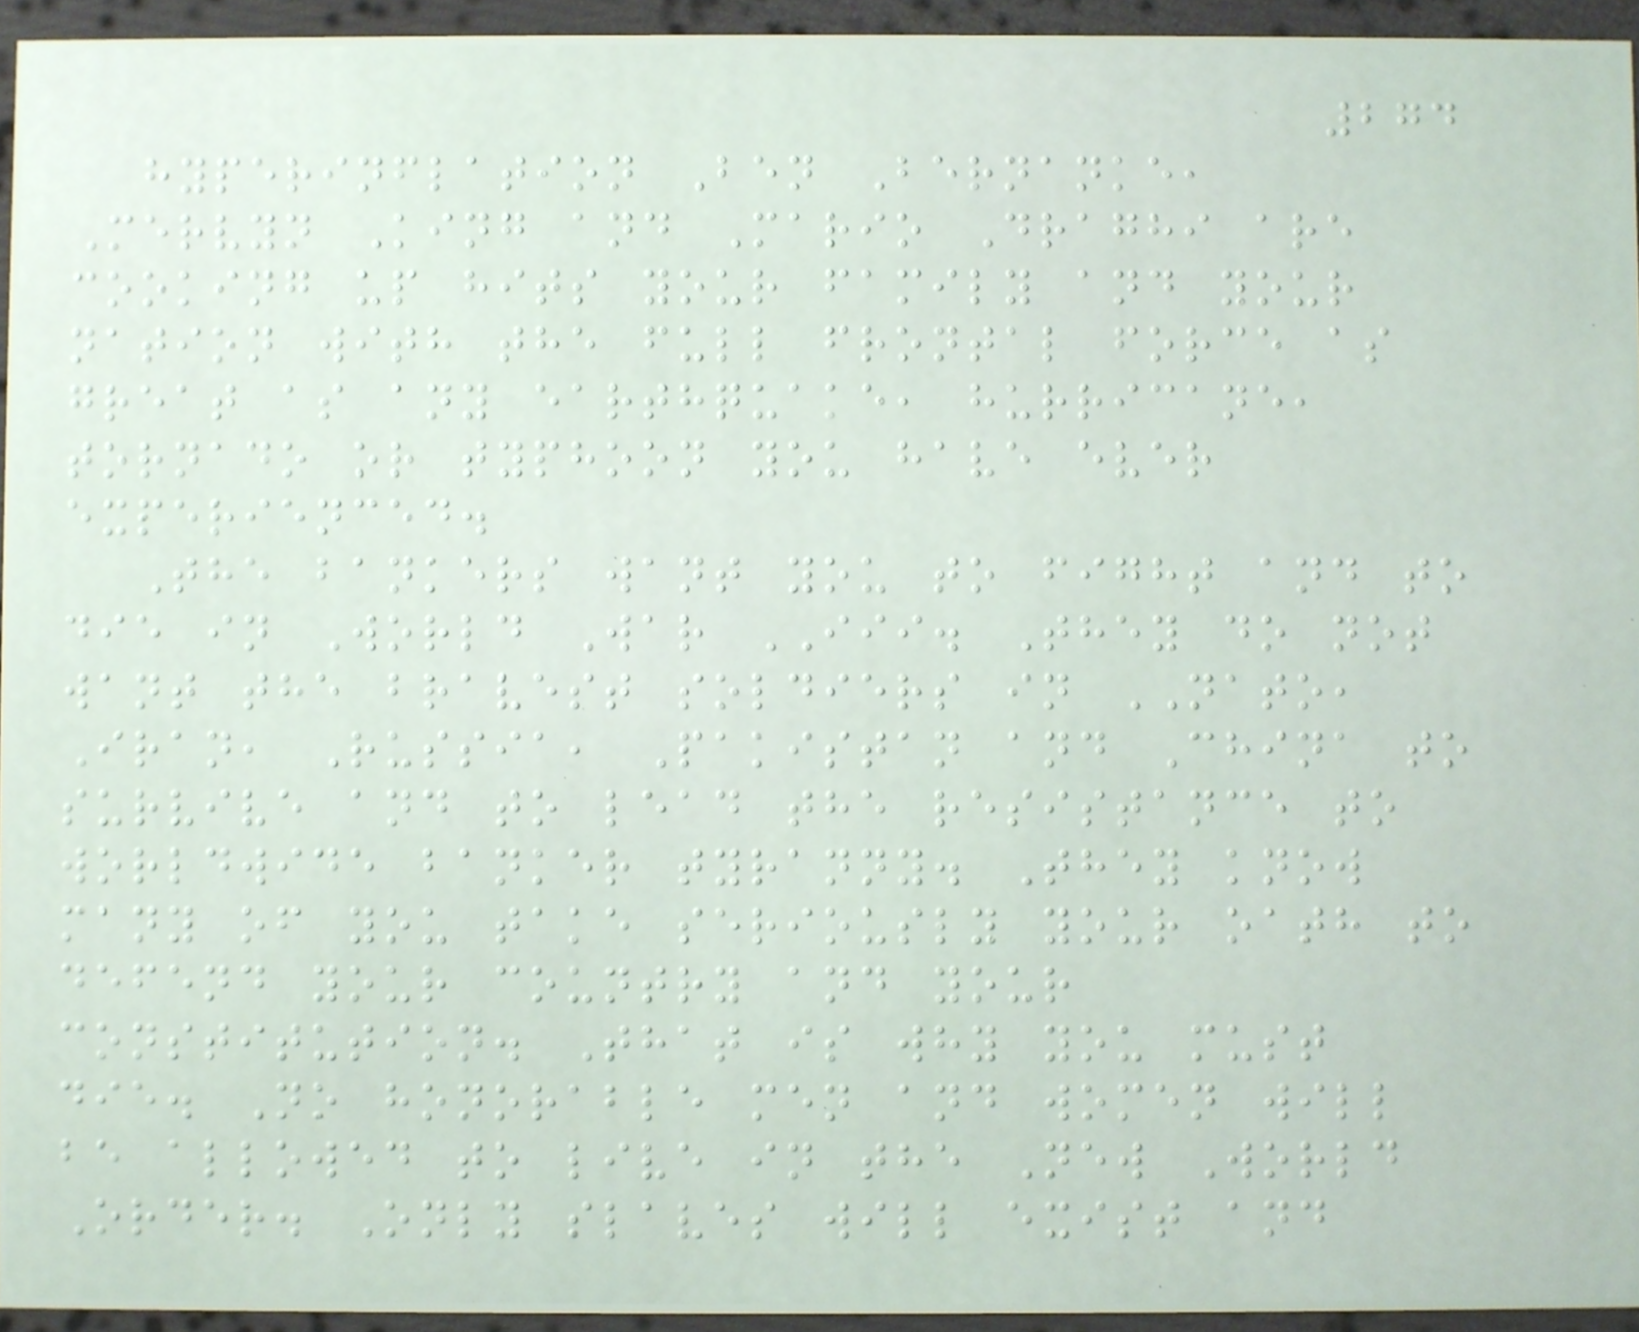274
hyperinflation Ben Bernanke,
Mervyn King and Mario Draghi are
cooking up hits your family and your
nation with the full frontal force as
great as any earthquake, hurricane,
tornado or typhoon you have ever
experienced.
The bankers want you to fight and to
die in World War III. They do not
want the bravest soldiers in NATO,
Iran, Russia, Pakistan and China to
survive and to lead the resistance to
worldwide banker tyranny. They know
many of you take seriously your oath to
defend your country and your
constitution. That is why you must
die. No honorable men and women will
be allowed to live in the New World
Order. Only slaves will exist and
